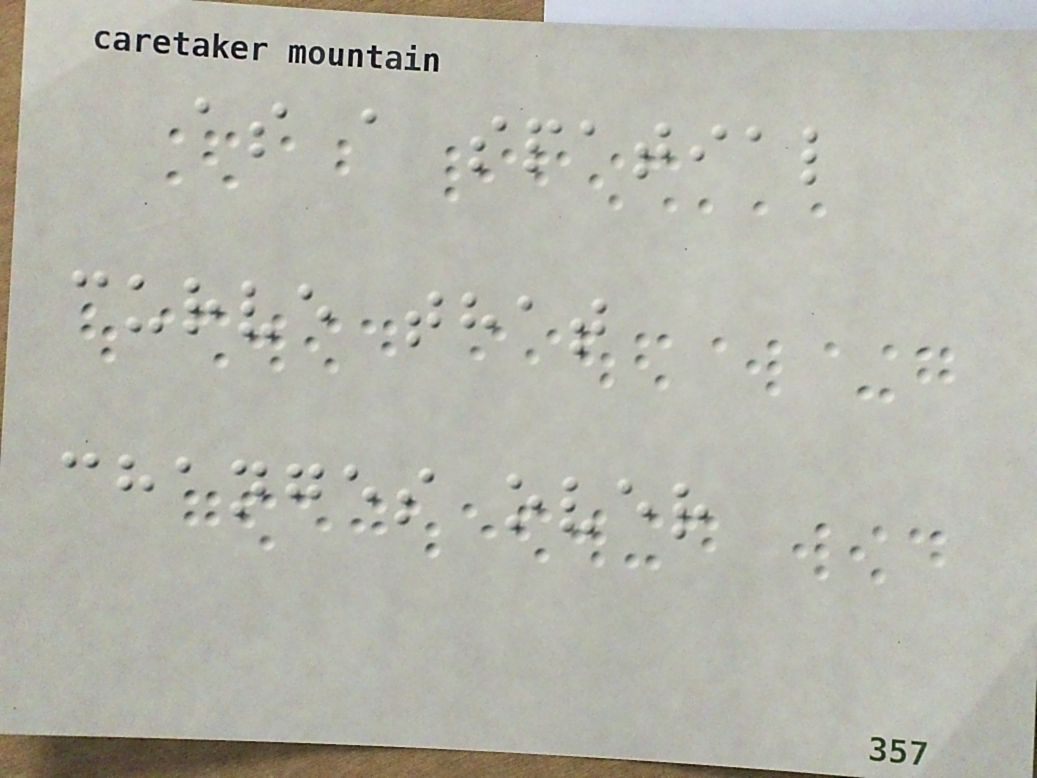as a spatial
curve that
changes over
